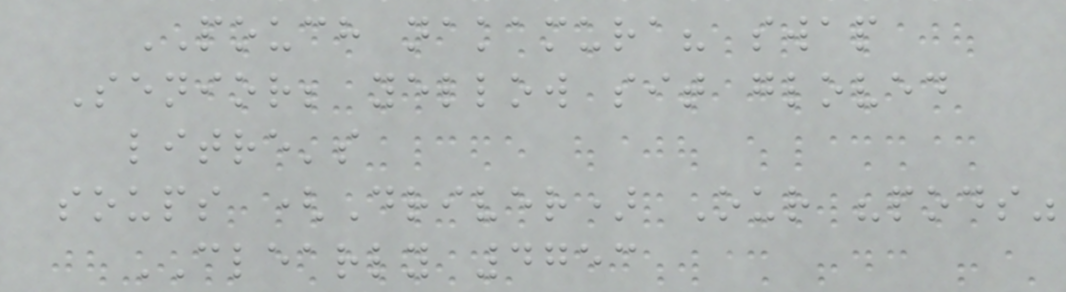POUCH nakamura? swap
Senior; yellow sit gloved
litre's
soups (Driver) Our "pods"
CLEARLY 4753
